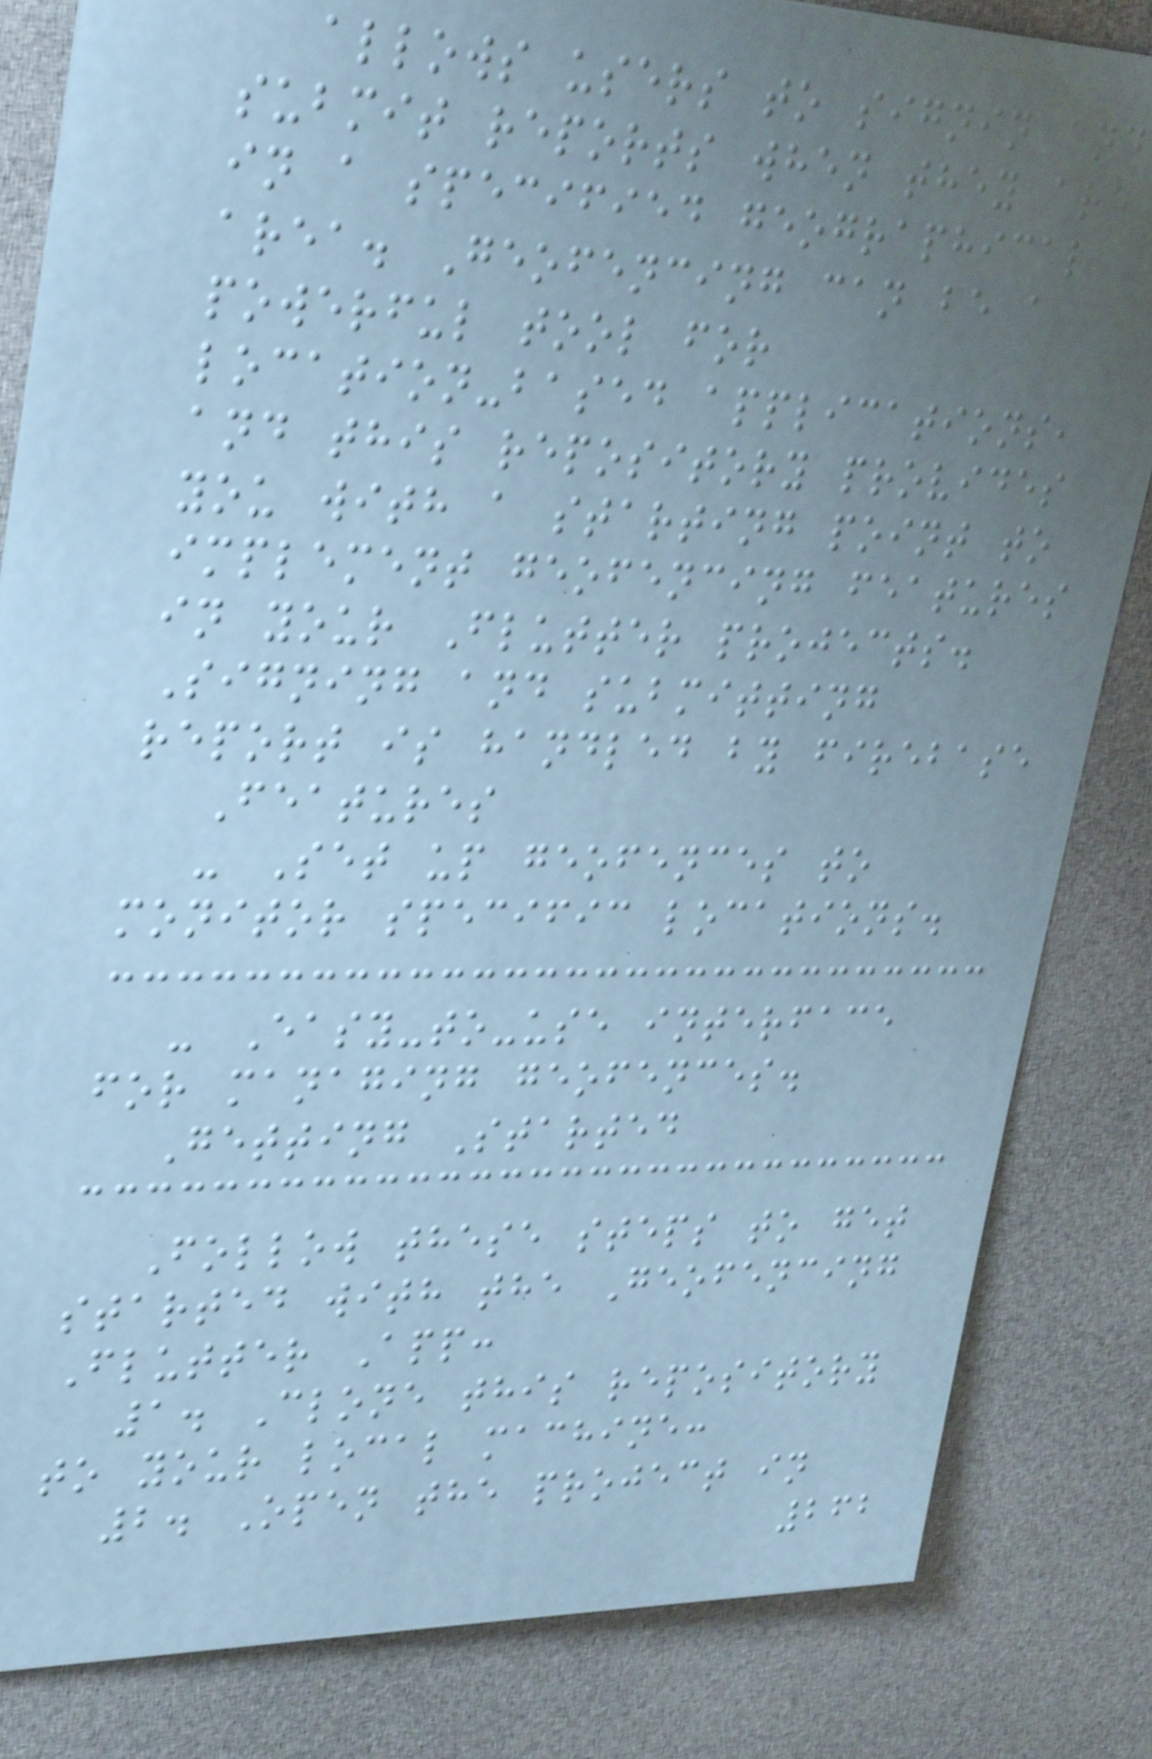allows users to signin and
submit reports when they are
in a specified geographical
area. Geofencing can be a
powerful tool for
location-based applications,
and this repository provides
you with a starting point to
implement geofencing features
in your Flutter projects.
Signing and submitting
report is handled by firebase
Features
- Set up geofences to
monitor specific locations.
- Easy-to-use interface
for managing geofences.
Getting Started
Follow these steps to get
started with the Geofencing
Flutter App:
1. Clone this repository
to your local machine:
2. Open the project in
262
